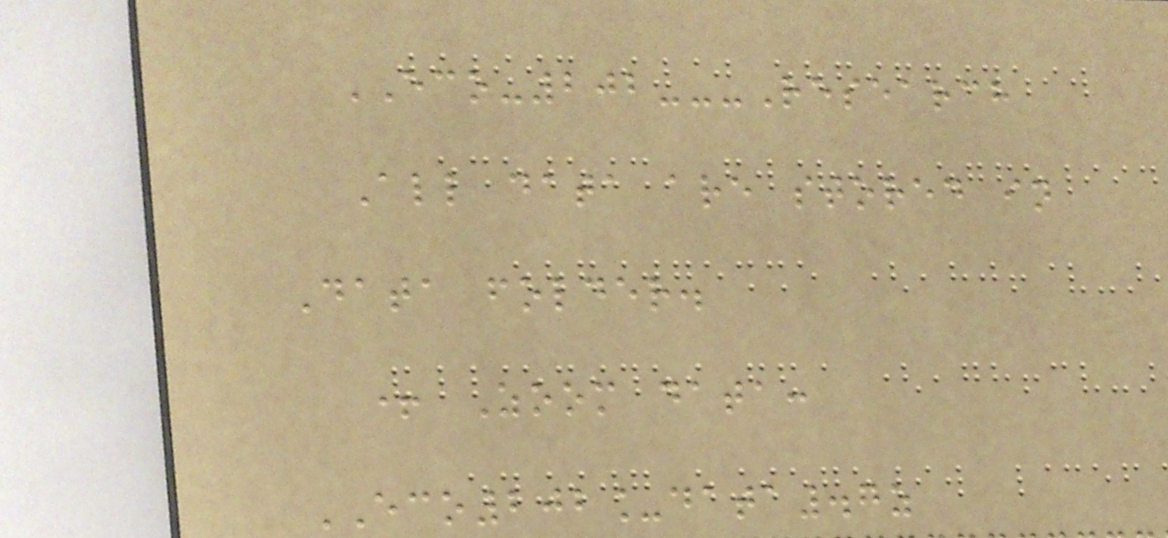ECO-202---Research
All data are stored in
Data folder.
+ Zoom data:
ECO202_data.7z
